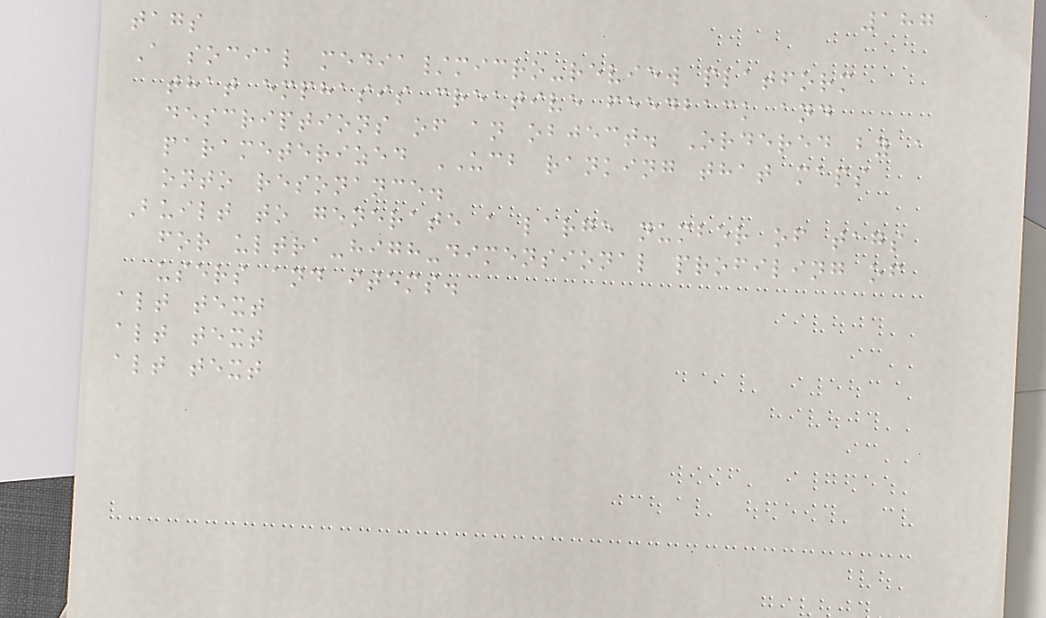187
tags
A social media/micro-review platform
that emphasis creative feedback and
descriptions of an object. Ordered by a
parameterized UCB ranking that maps
onto resonance.
Built to generate a large number of tags
for ultra-high-dimensional profiling of
users and items.
alt text
alt text
alt text
